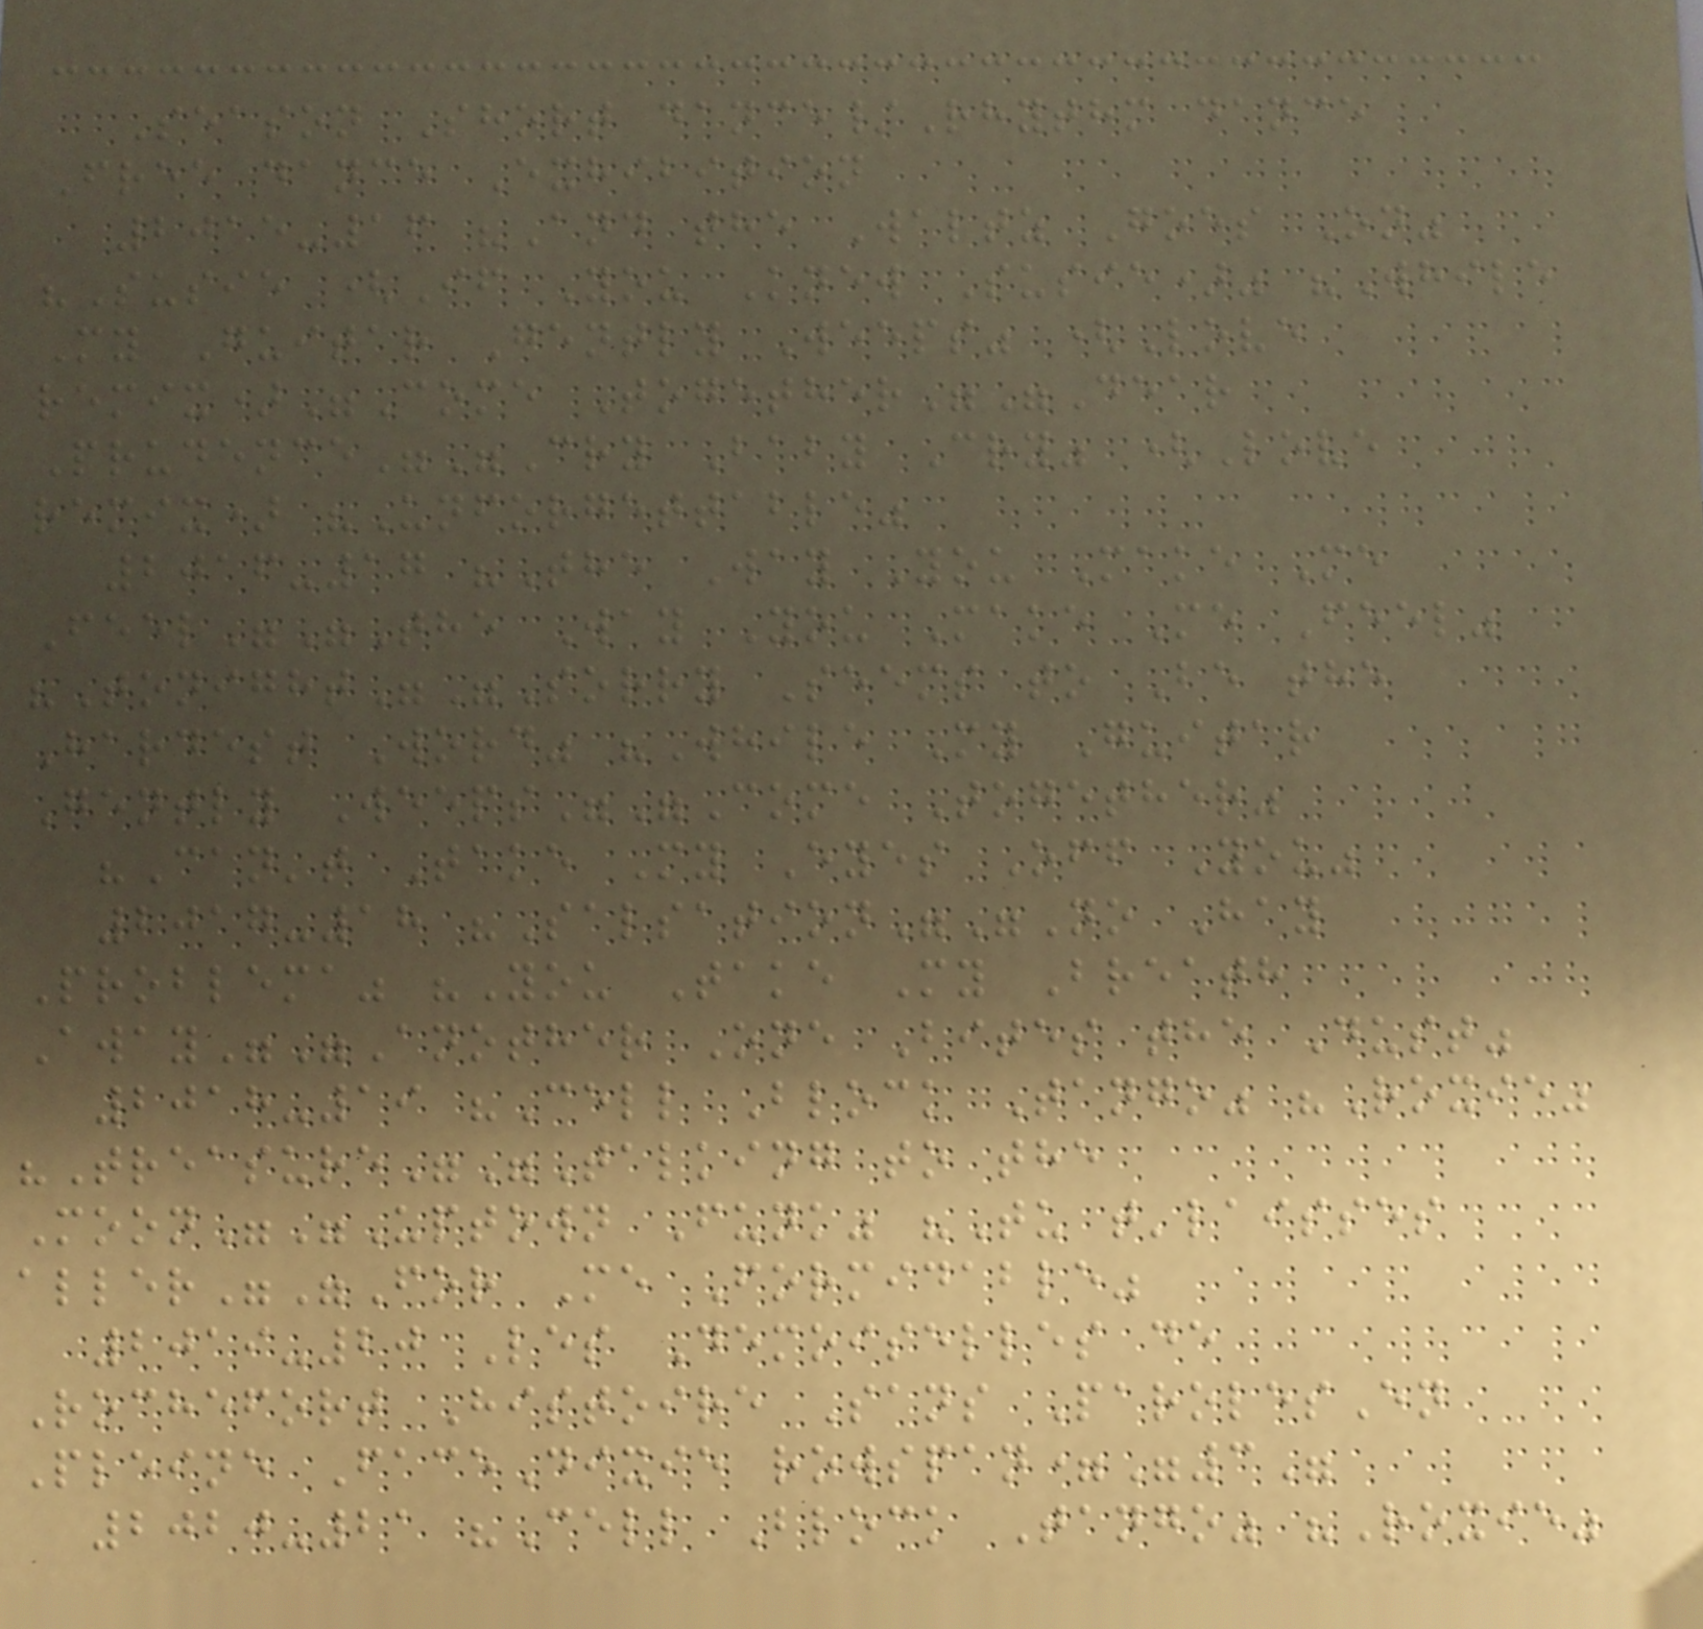Season Short dance/Rhythm dance
Free dance Exhibition
2015-16 "And the Waltz Goes On"
"Susie (If You Knew Susie)" "While
My Guitar Gently Weeps" (Love
remix)"Come Together""Dear
Prudence""Cry Baby Cry" (Love
remix) "Unforgettable"
2016-17 "The Way You Make Me
Feel""The Way You Make Me Feel"
"Tonight""Sorry Seems to Be the
Hardest Word" "While My Guitar
Gently Weeps""Come Together"
"Can't Take My Eyes Off You"
2017-18 "Salsation""No Hay
Problema" "You Take My Breath
Away""Another One Bites the Dust"
2018-19 "Cell Block Tango" "Roxie"
"Treasure""Talking to the
Moon""Uptown Funk" "Tu t'laisses
aller""For Me Formidable"
2019-20 Les Demoiselles de
Rochefort Histoire Sans ParolesEn
Pleine FaceDixie rowspan="3"
2020-21 "Cell Block Tango" "Roxie"
